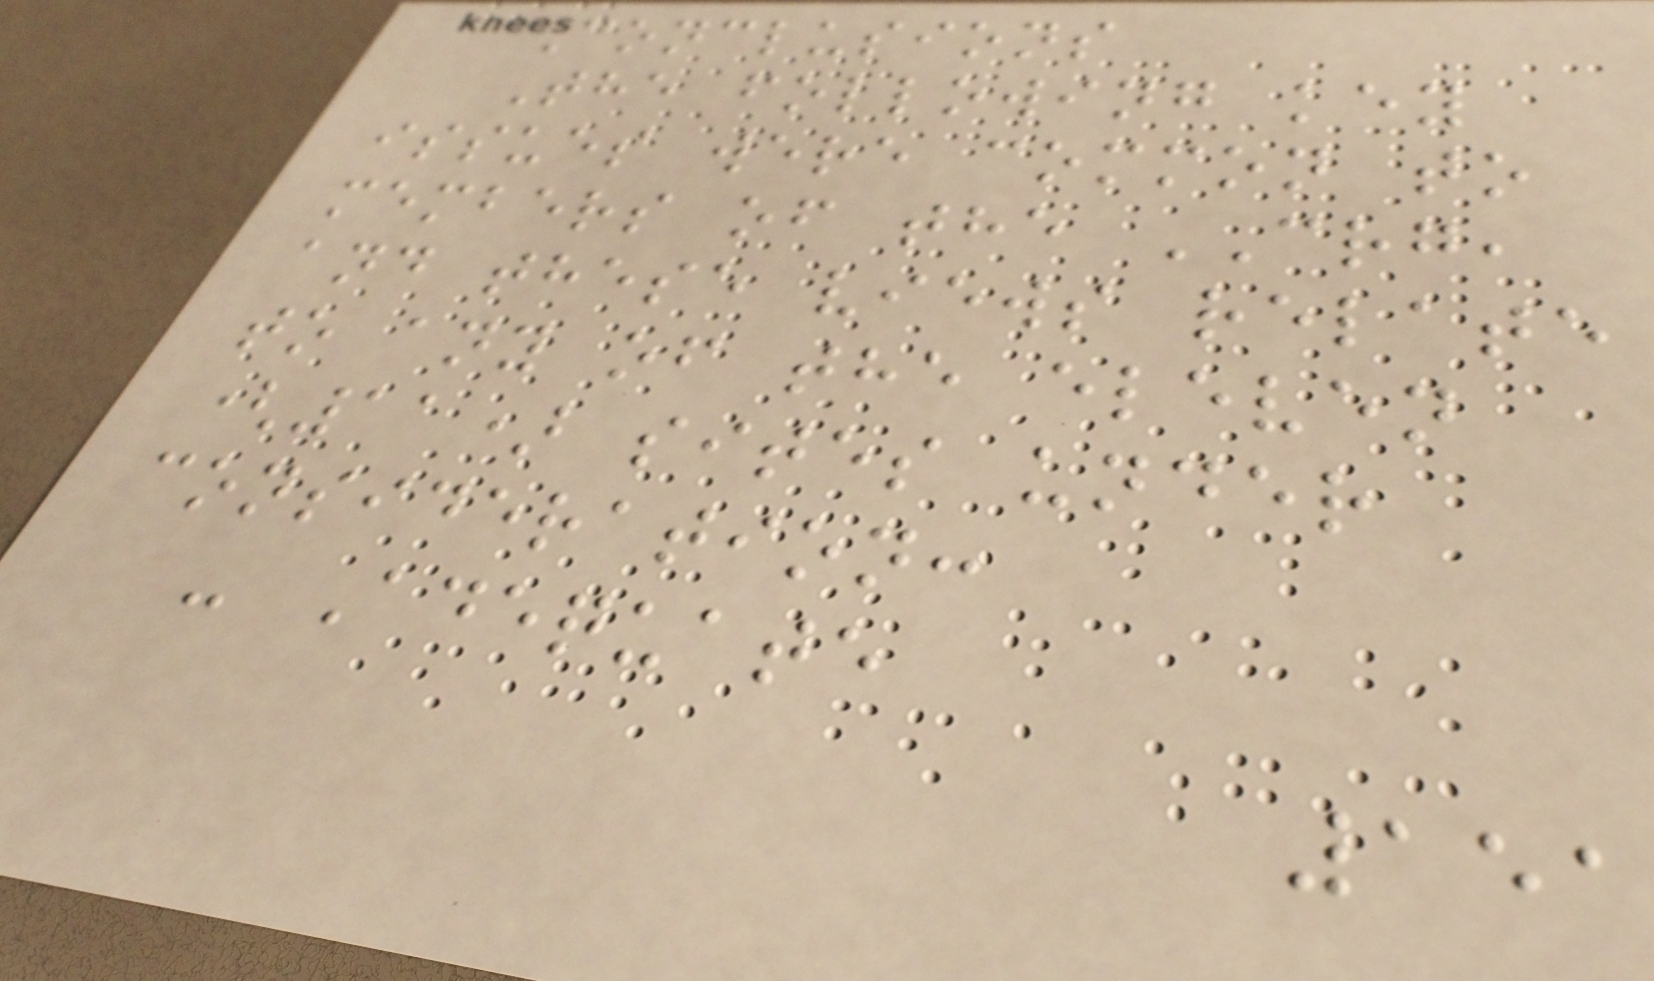Conclusions
The following key
issues were common to
members of the CRG,
and these views relate
to any of the eleven
(11) sites under
consideration:
- Adequate
151
